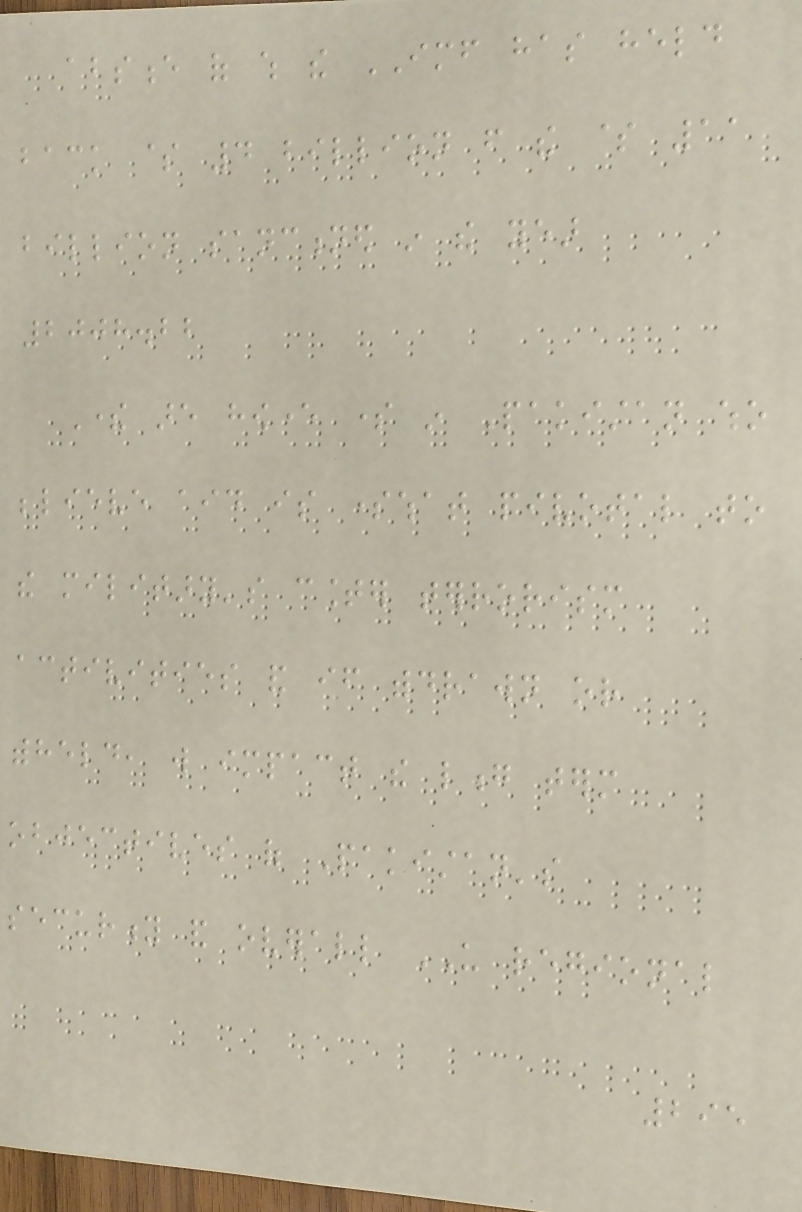absence of which the IMF has held
back $ 4 billion from the $ 11
billion sanctioned in the year
2008.22
There are however some in Pakistan who
believe aid is somewhat pivotal to
the military's counter terrorism
activities and if withdrawn or
withheld, will impact the long term
objectives of Pakistan's
security and overall US regional
295
